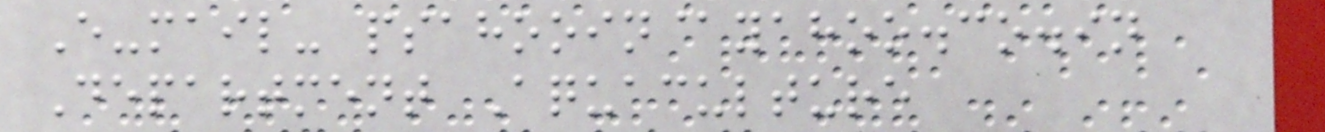E-mail- psahooin@yahoo.co.in
Department Aquaculture
